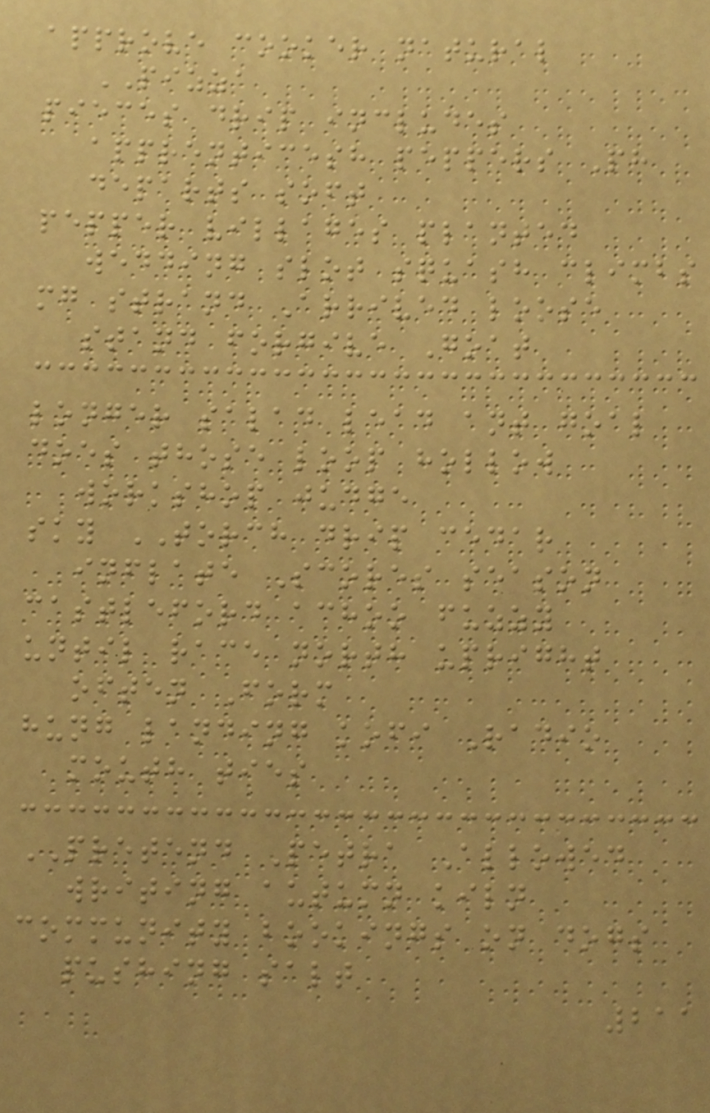approve cooker natural
PIZZA
pieces drip includes
apprenticesh peppers Ph
departs soft
pepper villages planted
wedding slot squash climbs
mg strand Arrived loose
stand forgive Goat
longer salad lead ant goal
does those loop hollow
workshop judge
sky TORCH drip cedar
inflate Scores season
castleford achoo fuzzy
until race north upright
often Form
hung landing kofi Radio
mouth ties
PRETEND Petra Allowed
writing autumn kiln
community bookings on dogs
pushing salt
211
